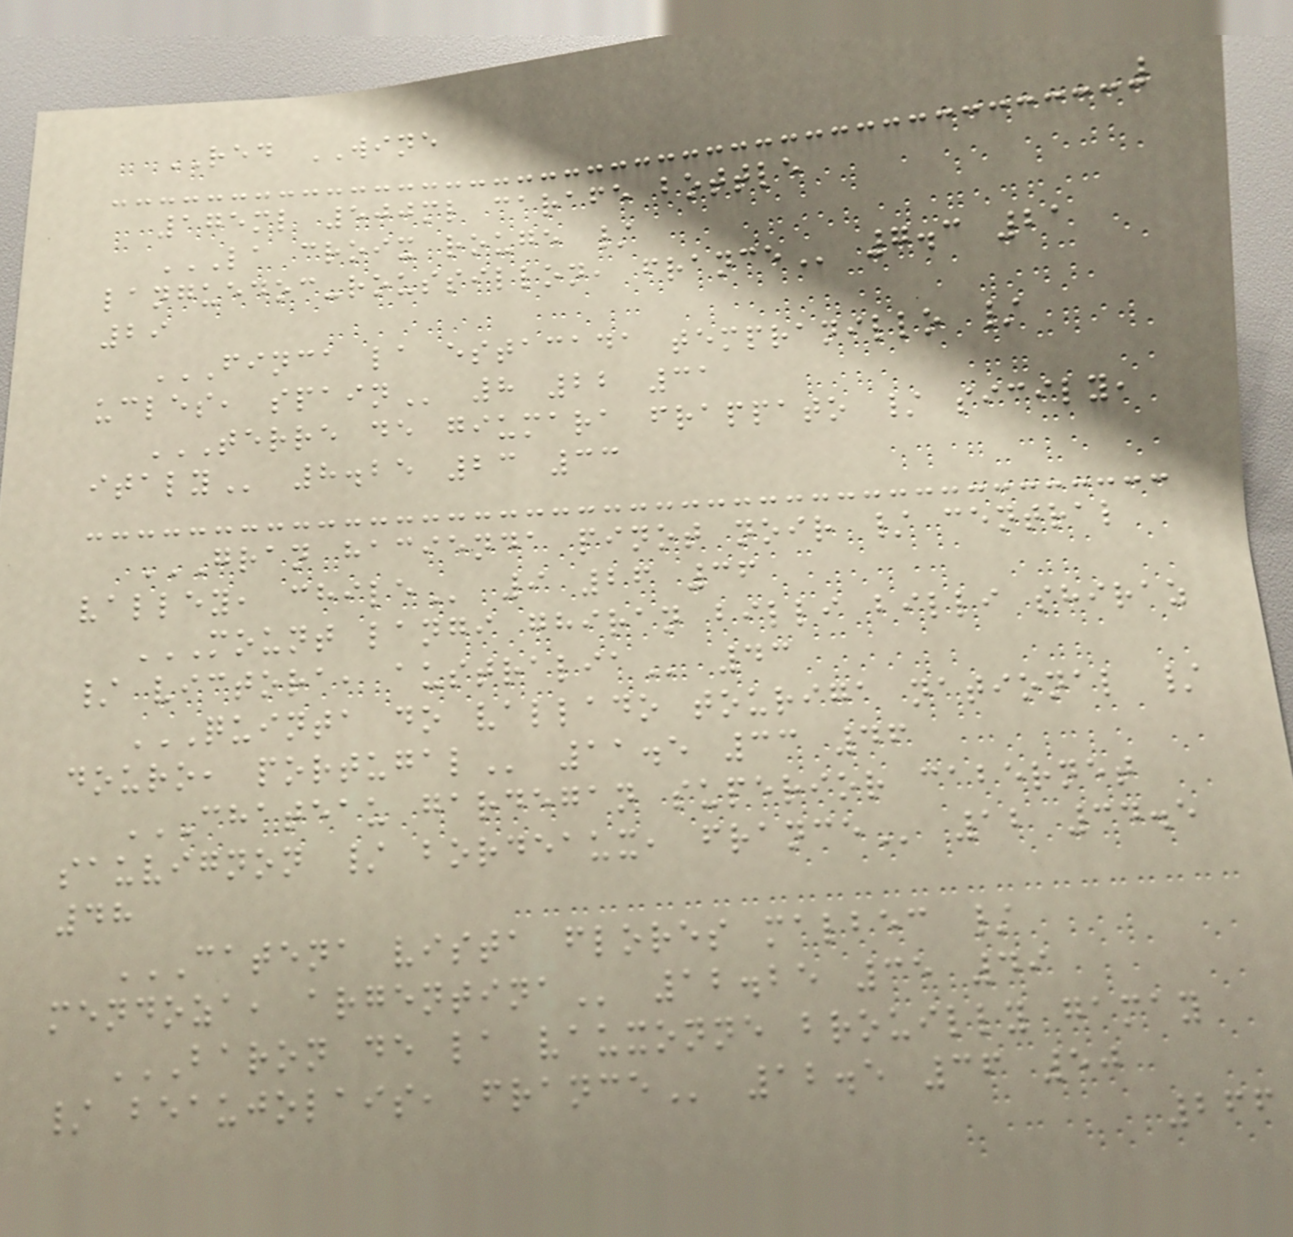RED WINE
175ml 500ml carafe bottle
LA CROIX ROUGE /
LANGUEDOC-ROUSSILLON, FRANCE 7.3 21
29
FINCA LA ESTACADA TEMPRANILLO /
UCLES, SPAIN 8 22 31
TERRE DE GIUMARA FRAPPATO / SICILY,
ITALY 8.25 23 33
GRAN HACIENDA PINOT NOIR / CENTRAL
VALLEY, CHILE 9 26 36
MOUNT LANGI GHIRAN BILLI BILLI SHIRAZ
/ VICTORA, AUSTRALIA 43
QUINTA DO VALLADO TOURIGA NATIONAL /
DOURO, PORTUGAL 11.5 33 46
CHATEAU GARDEGAN SUPERIOR CABERNET
SAUVIGNON / BORDEAUX, FRANCE 12 34.5
48
CATENA VISTA FLORES MALBEC /
MENDOZA, ARGENTINA 12.25 35 49
BARON DE LA VAUXONNE BROUILLY GAMAY
/ BEAUJOLAIS, FRANCE 12.5 36 50
266
